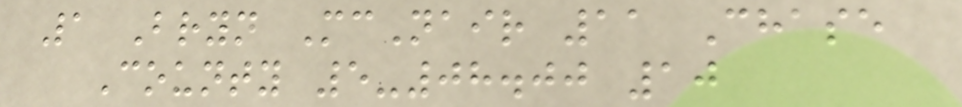1 Bryn McNair 11 Chase
County 5-08.00 10
